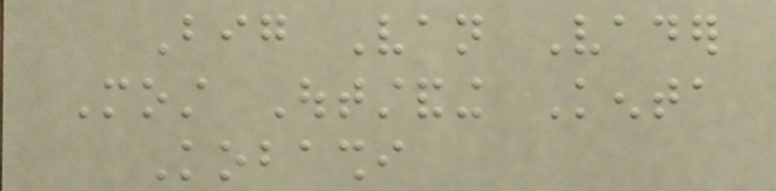Big Van Vader
Most Outstanding Kenta
Kobashi
